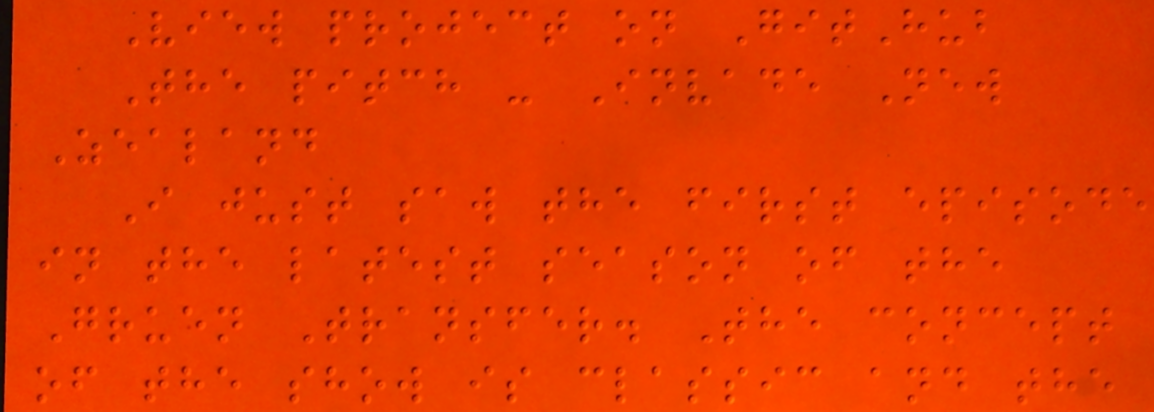View project on GitHub
The pitch - Invade New
Zealand
I just saw the first episode
in the latest season of the
Gruen Transfer. The concept
of the show is classic and the
